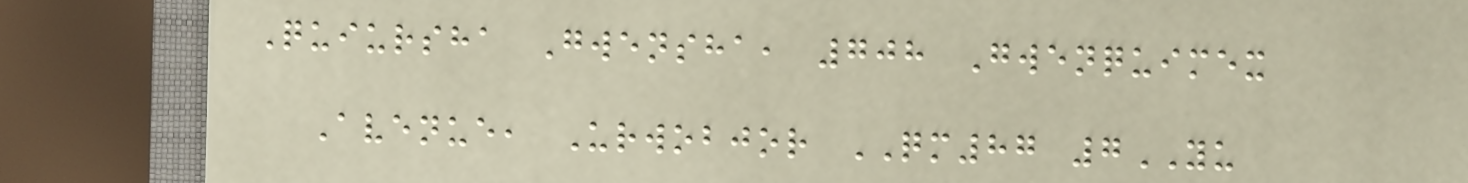Quiursha Gwensha, 708 Gwenquimex
Avenue, Urwobjor QM87 7YU
